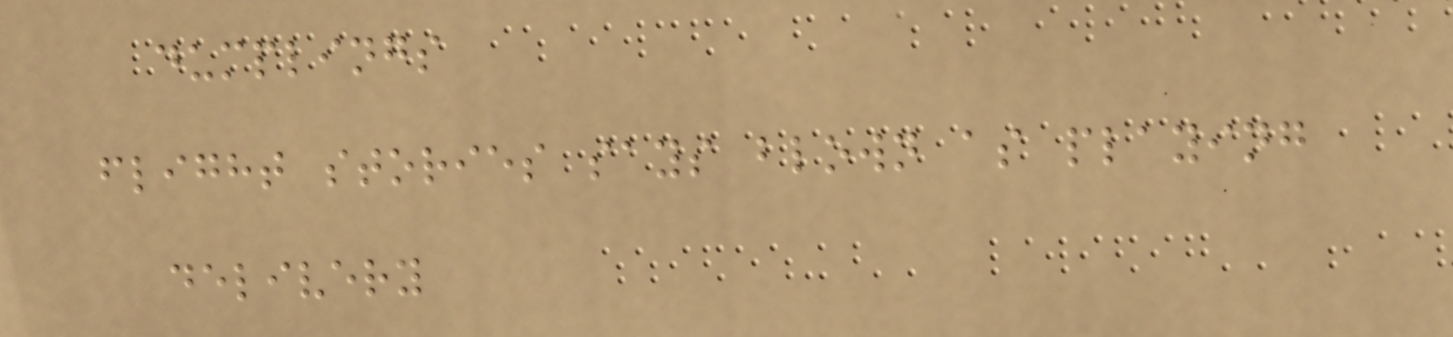dumplings
flight stories says blown as playing
delivery
